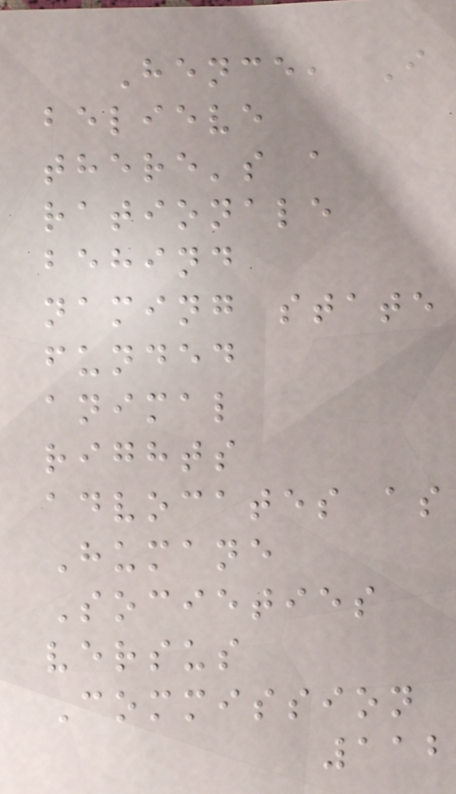Hence, I
believe
there's a
rationale
behind
naming state
funded
animal
rights
advocates as
Humane
Societies
versus
Commission
112
